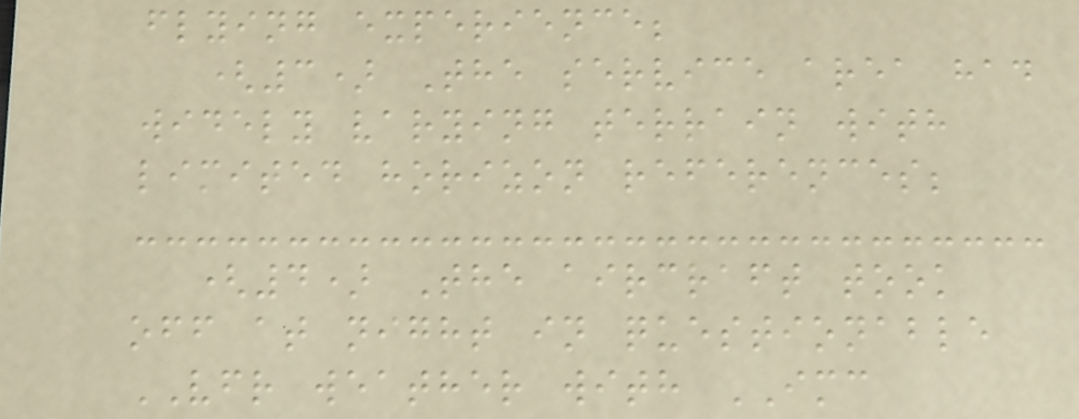flying experience;
(3) The service area had
widely varying terrain with
limited horizon references;
(4) The aircraft took
off at night in questionable
VFR weather with IMC
